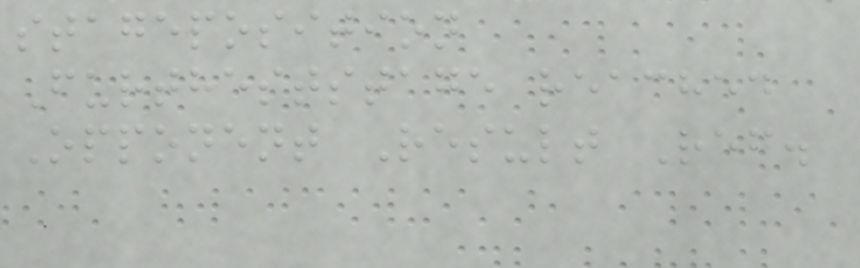stageposition
Furtheststage reached
Opponent Result Ref.
